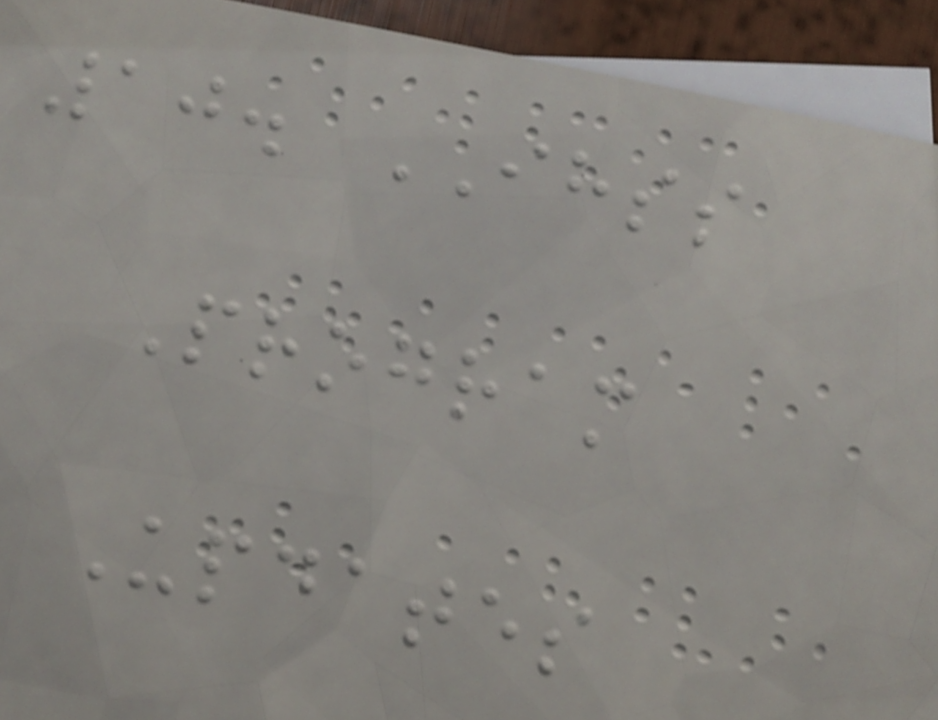10. IHSS
Program
Updates
